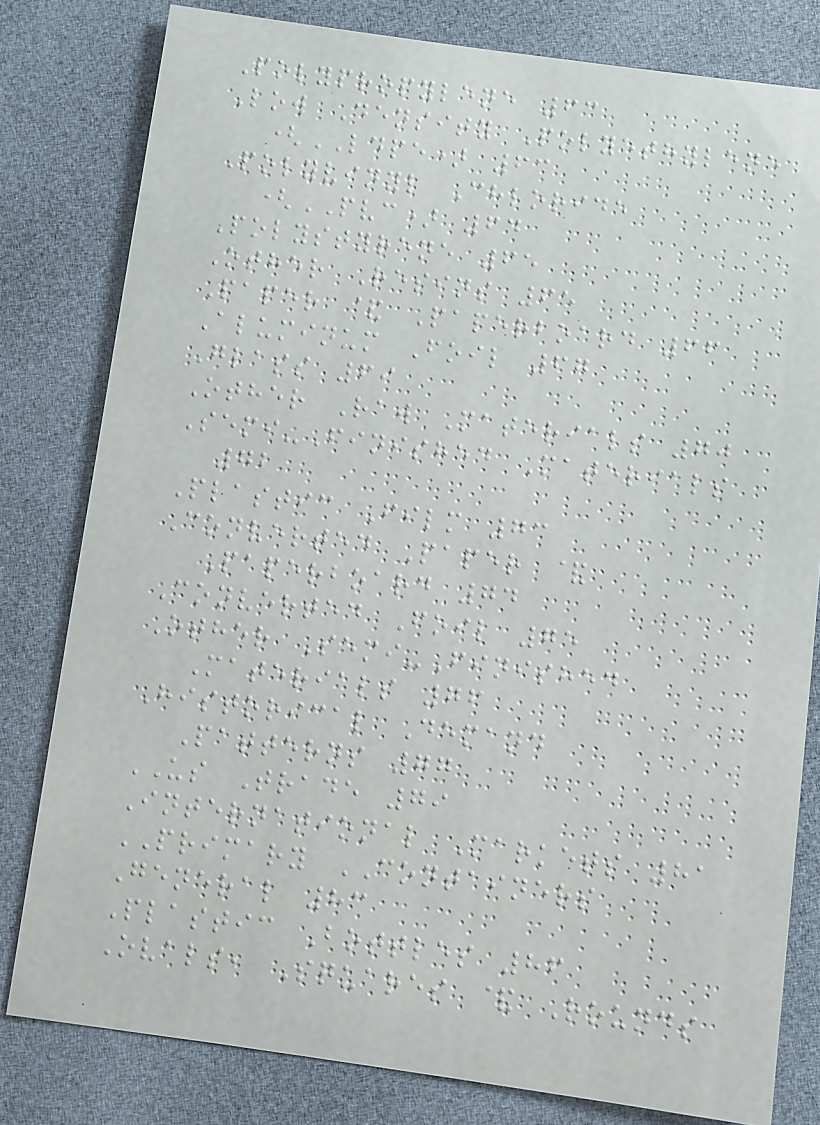Polypropylene 63
Low Density Polyethylene
(LDPE) 63
Polyvinyl Chloride
(PVC) 64
Polystyrene 65
Other Resins 65
Paper & Paperboard 66
Aluminum Foil 67
Glass 69
Other Raw Materials 70
Semi-Finished Materials
72
Plastic Film 73
Converted Paper &
Paperboard 74
Converted Foil 75
Other Semi-Finished
Materials 76
Historical Demand
Patterns 77
US Trade 79
International Markets 81
PRIMARY CONTAINERS
General 83
Plastic Bottles 86
Ovals, Squares & Rounds
